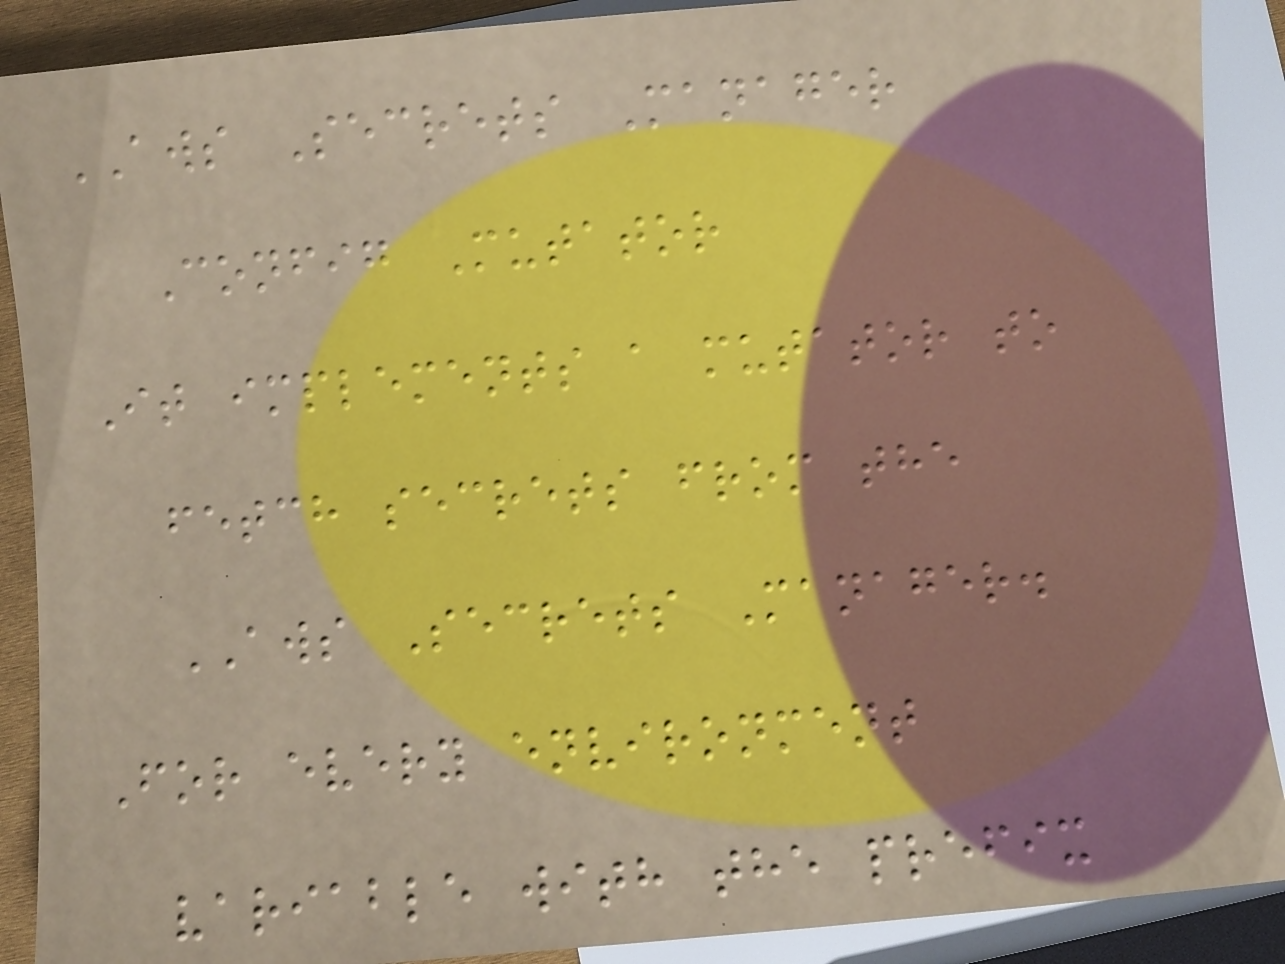AWS Secrets Manager
Config Mutator
It implements a mutator to
fetch secrets from the
AWS Secrets Manager.
For every environment
variable with the prefix
